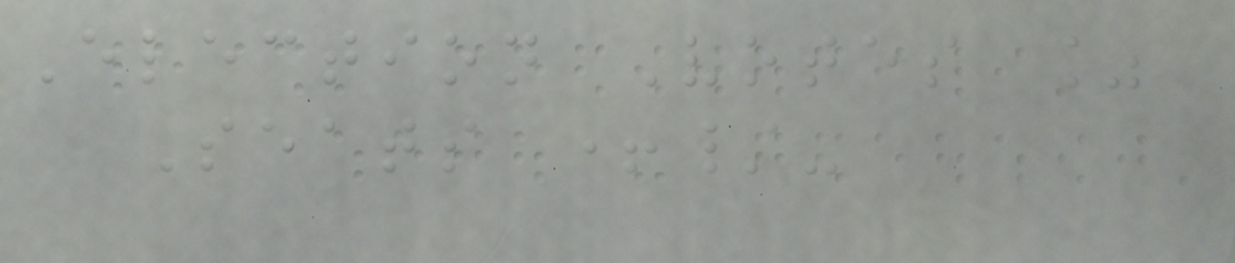Election Votes %
Seats +/-
